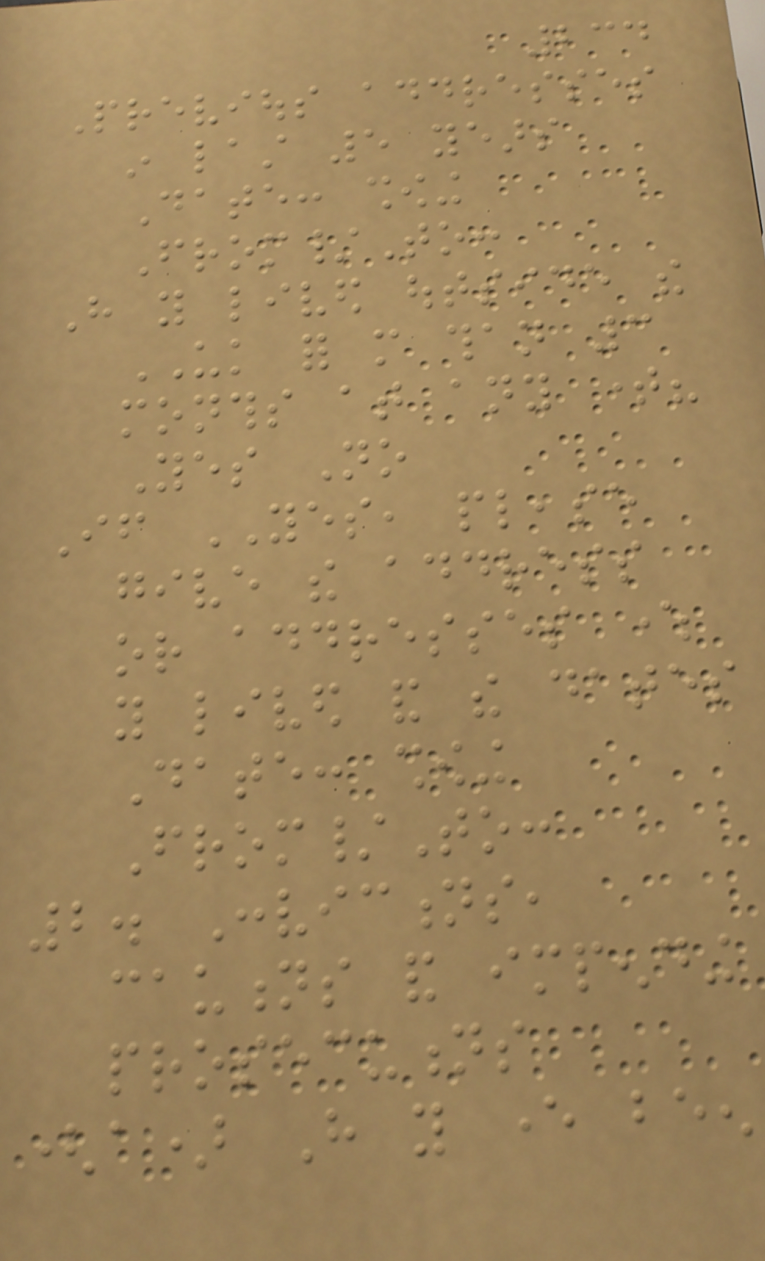234
Previous addresses
in last 5 years
Date: showing
From/To:
Have you lived outside the
UK for more than 3
months at any time?
Yes No
If YES, please
give the address
or addresses where
you lived and the dates
Date: showing
From/To:
2. Convictions,
cautions and impending
prosecutions
(a) Have you ever been
